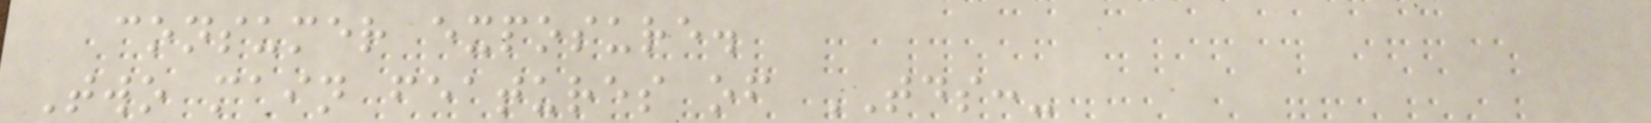consumer exposure.
Two main features of TDS:-
